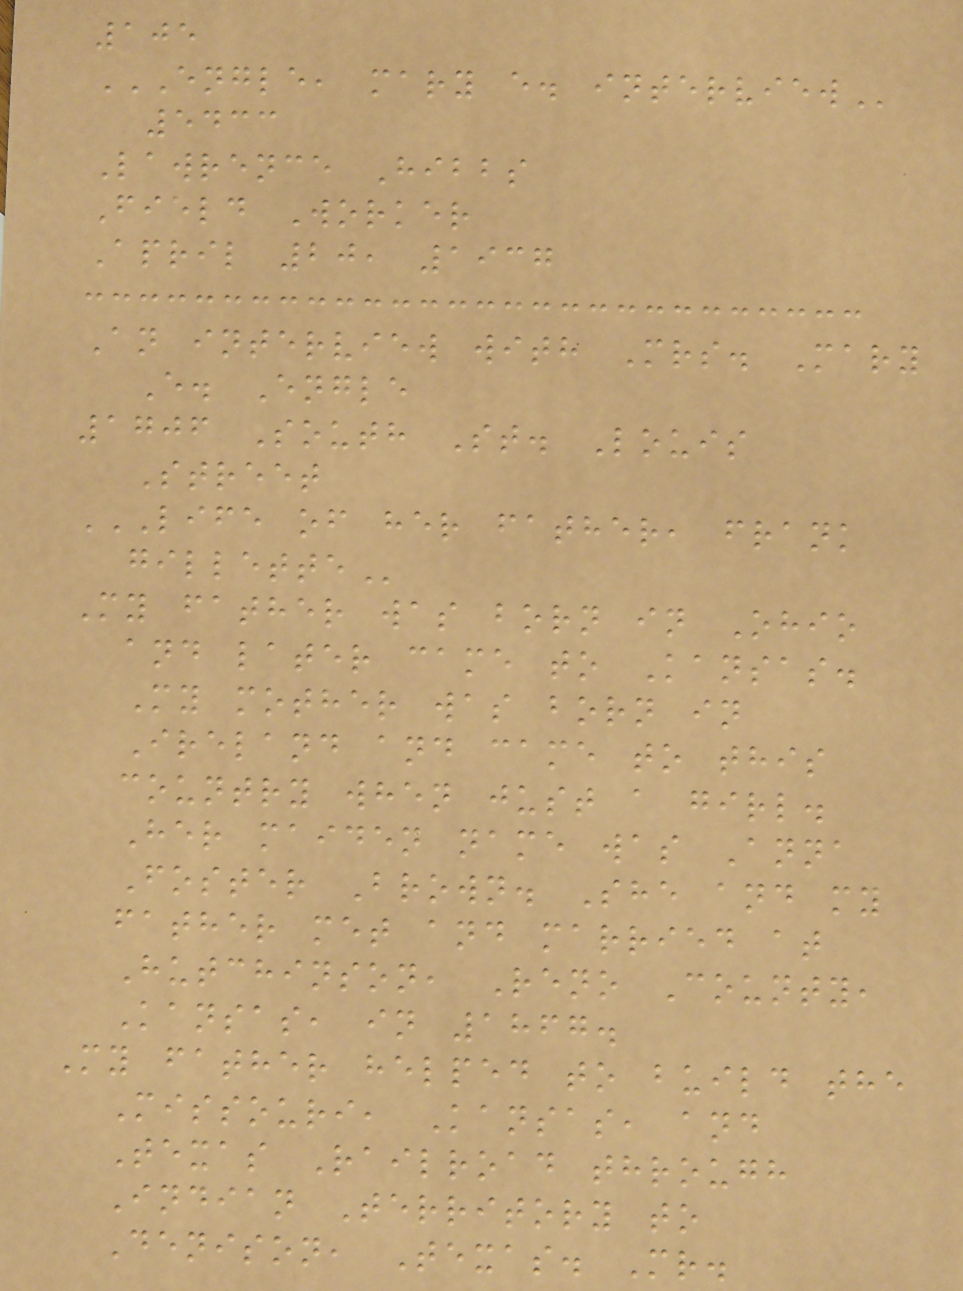105
ENGLE, MARY E. INTERVIEW
5433
Lawrence Hibbs
Field Worker
April 20, 1937
An interview with Mrs. Mary
E. Engle
1706 South St. Louis
Street
LIFE OF HER FATHER, FRANK
GILLETTE
My father was born in Ohio
and later came to Kansas.
My mother was born in
Ireland and came to this
country when just a girl.
Her maiden name was Anna
Foster Brown. She and my
father met and married at
Hutchinson, Reno County,
Kansas, in 1867.
My father helped to build the
Missouri, Kansas, and
Texas Railroad through
Indian Territory to
Denison, Texas. Mr.
